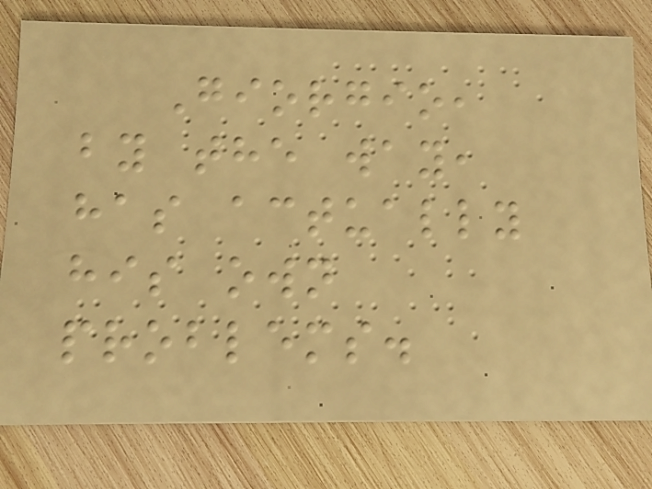Giorgio,
by the way,
has actually
his own
problems.
